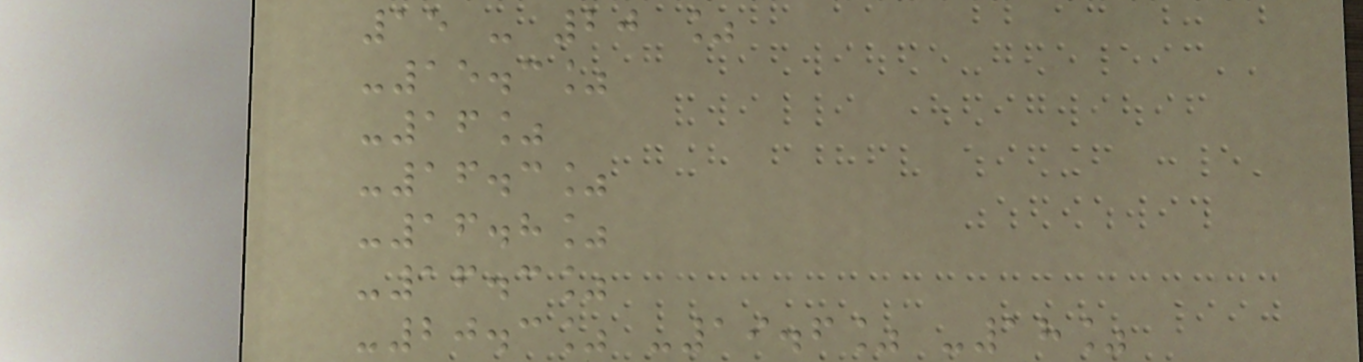15 - 20 %
-15.3%
-16%
-16.3%
-16.8%
-16.3%
-20.3% -19.6% -18%
